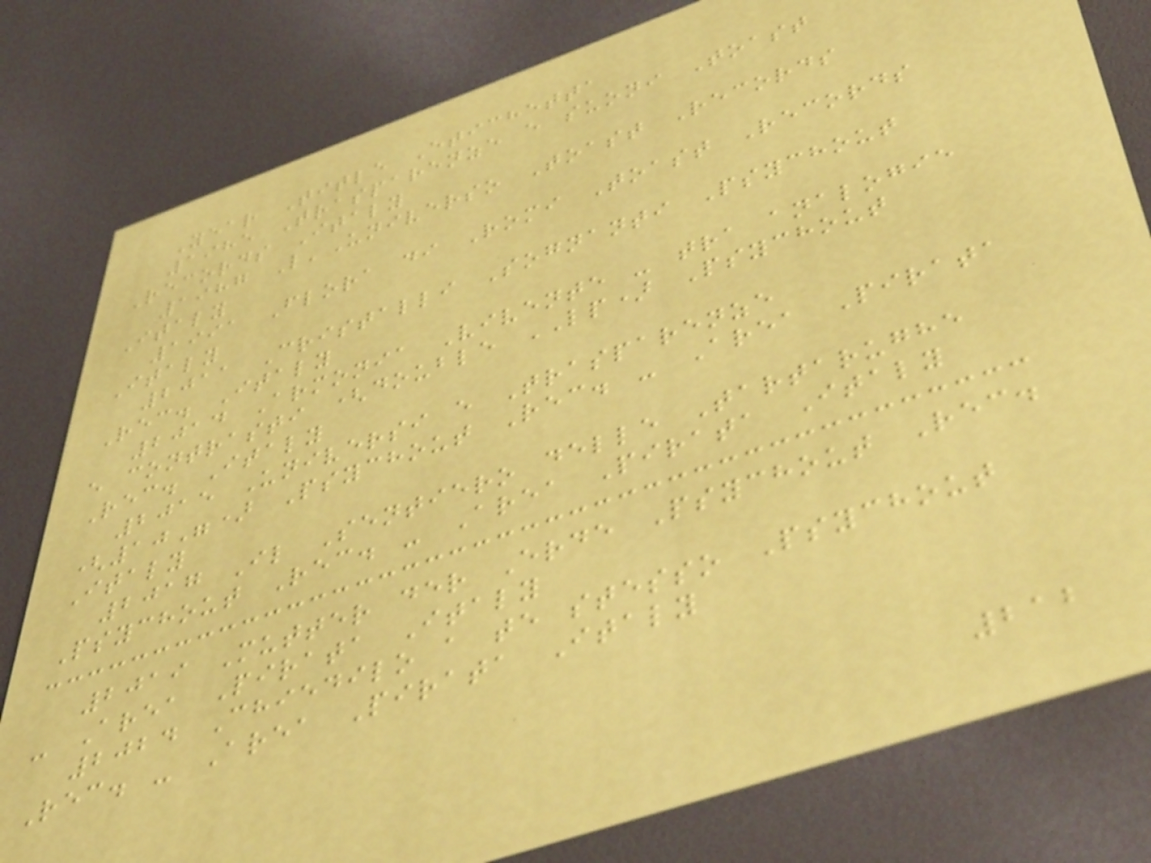Year Title Etichetta
1985 Trasparenze e suoni Toast
Records Italy
1987 L'Universo Toast Records
Italy
1991 Flora di Romi Toast Records
Italy
2011 Cristalli Sognanti Psychout
Rec. Italy
2014 Armonia Vivente - tra analogie
e contrasti (double LP) Psychout
Rec. Italy
2015 Universi e Trasparenze
(10") Psychout Rec. - Area Pirata
Italy
2017 Il Sentiero delle Tartarughe
Psychout Rec. - Area Pirata Italy
2019 Mutter der Erde Psychout Rec.
- Area Pirata Italy
2024 Chiedilo a te stesso Psychout
Rec. - Area Pirata Italy
212
